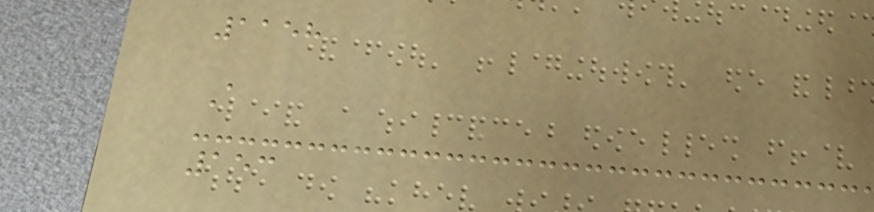1158
A
153
